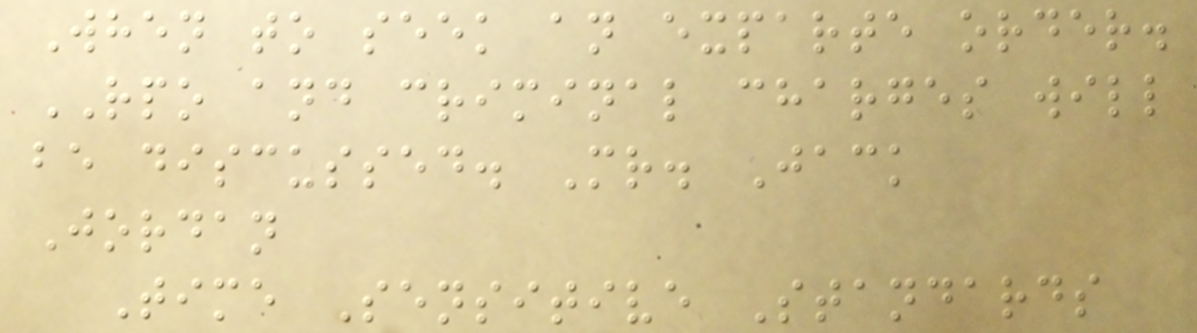When to seek an exparte order.
RPO and criminal charges will
be discussed. Mr. Jack
Jordan
Time Sensitive Standards
